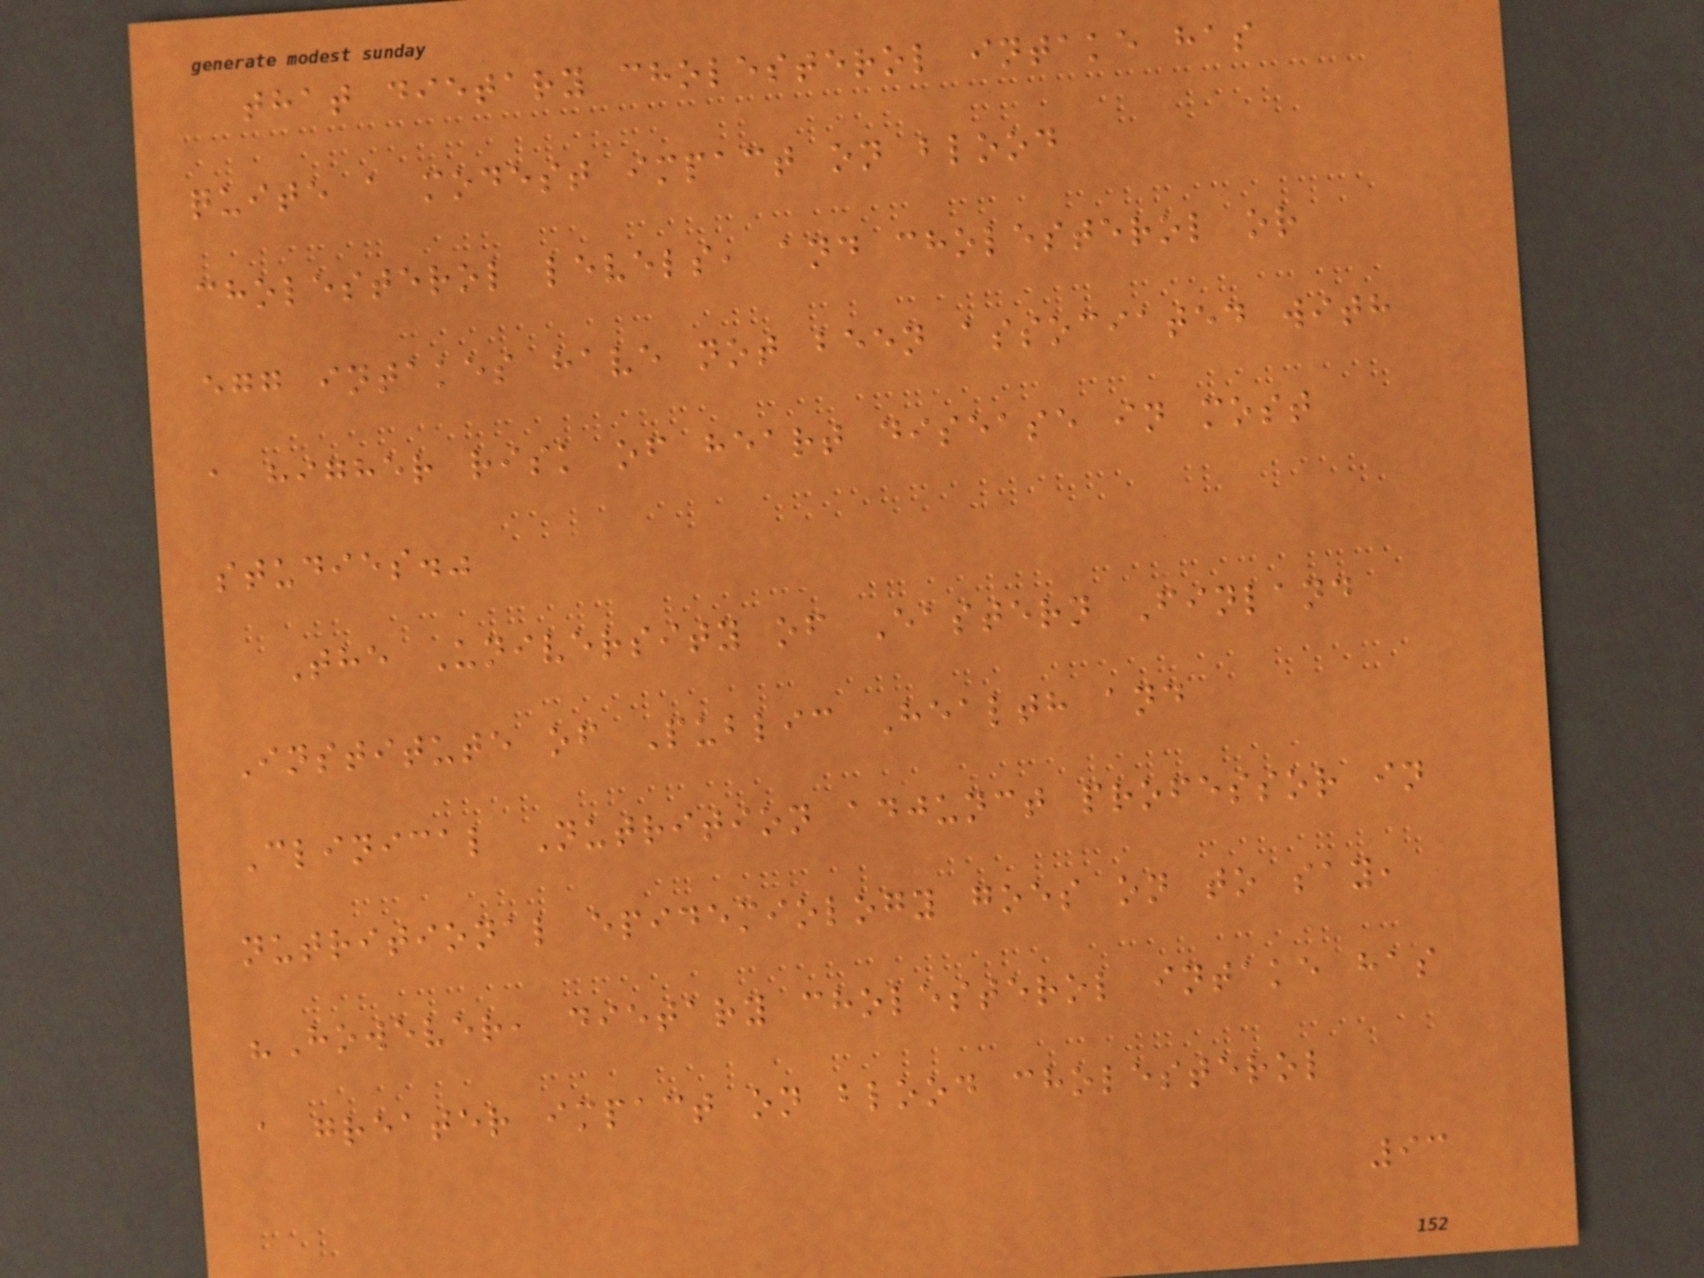that dietary cholesterol intake has
quite a modest impact on blood
cholesterol levels, and cholesterol or
egg intakes have not been associated with
a higher risk of heart disease in most
studies."
The University of Eastern Finland
Institute of Public Health and
Clinical Nutrition adjunct professor in
nutritional epidemiology goes on to say,
"However, dietary cholesterol intake has
a greater impact on blood cholesterol
93
